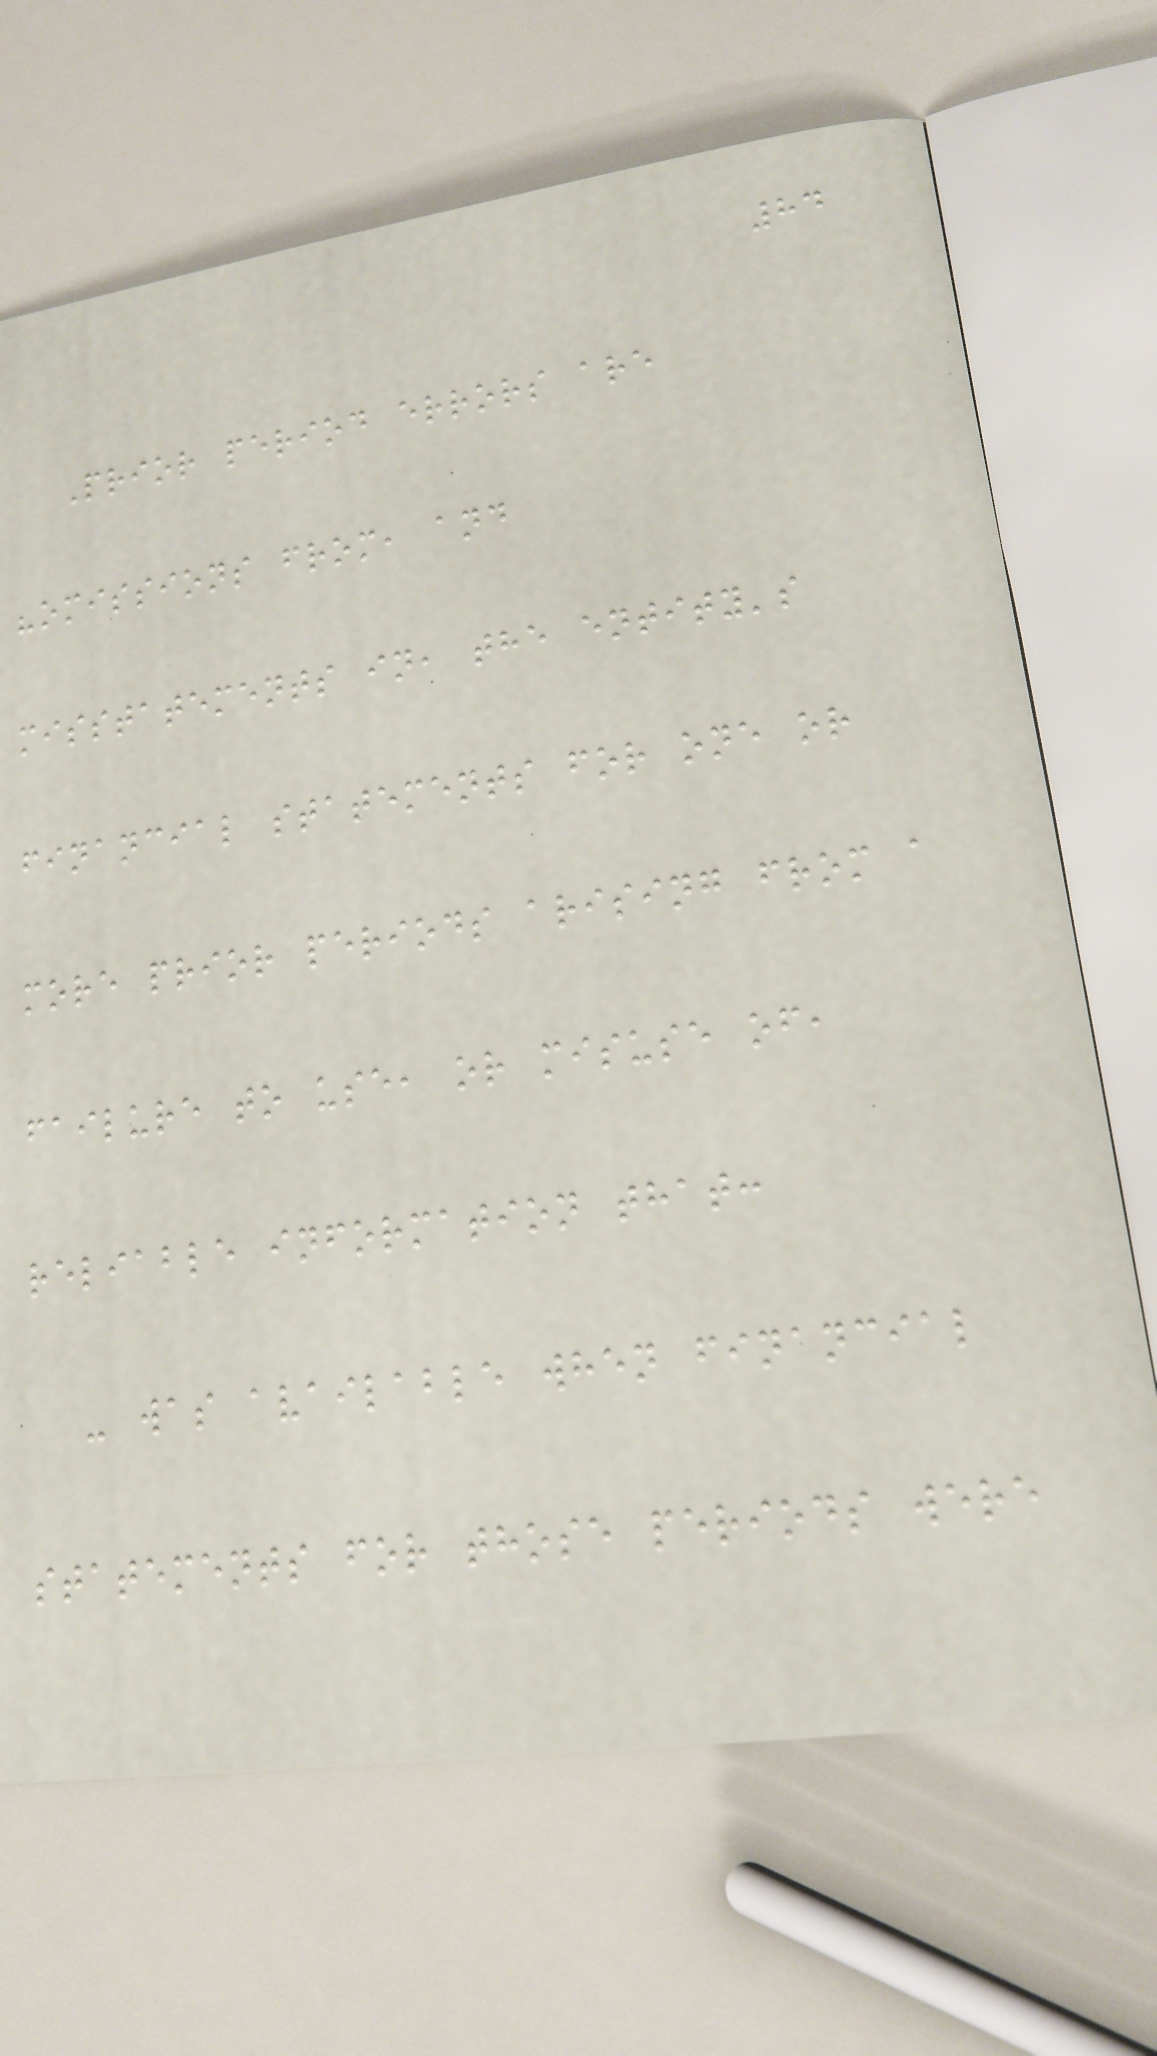84
Prior period errors are
"omissions from, and
misstatements in, the entity's
financial statements for one or
more prior periods arising from a
failure to use, or misuse of,
reliable information that:
- was available when financial
statements for those periods were
